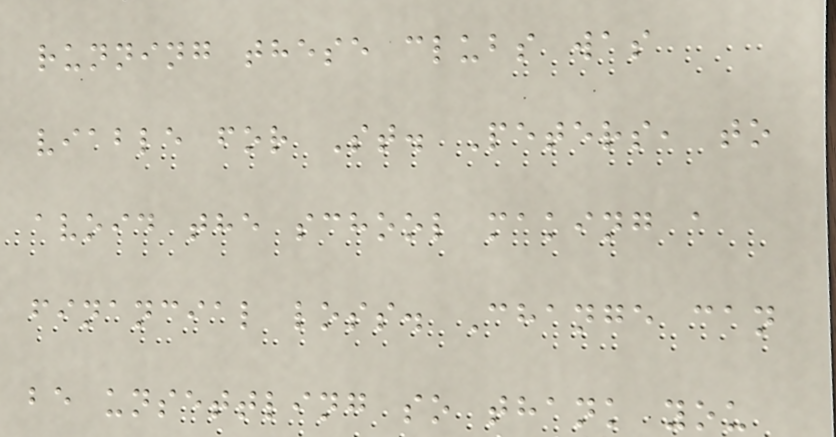running these clubs was
viable for St. Peters, to
avoid the school making a
financial loss. Change can
be unsettling so thank you
